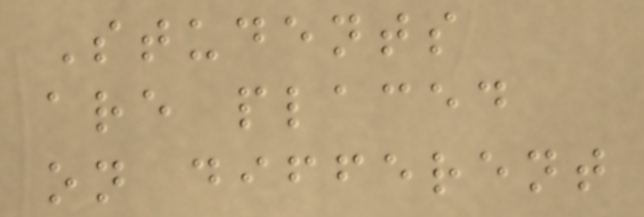Students
are placed
on different
